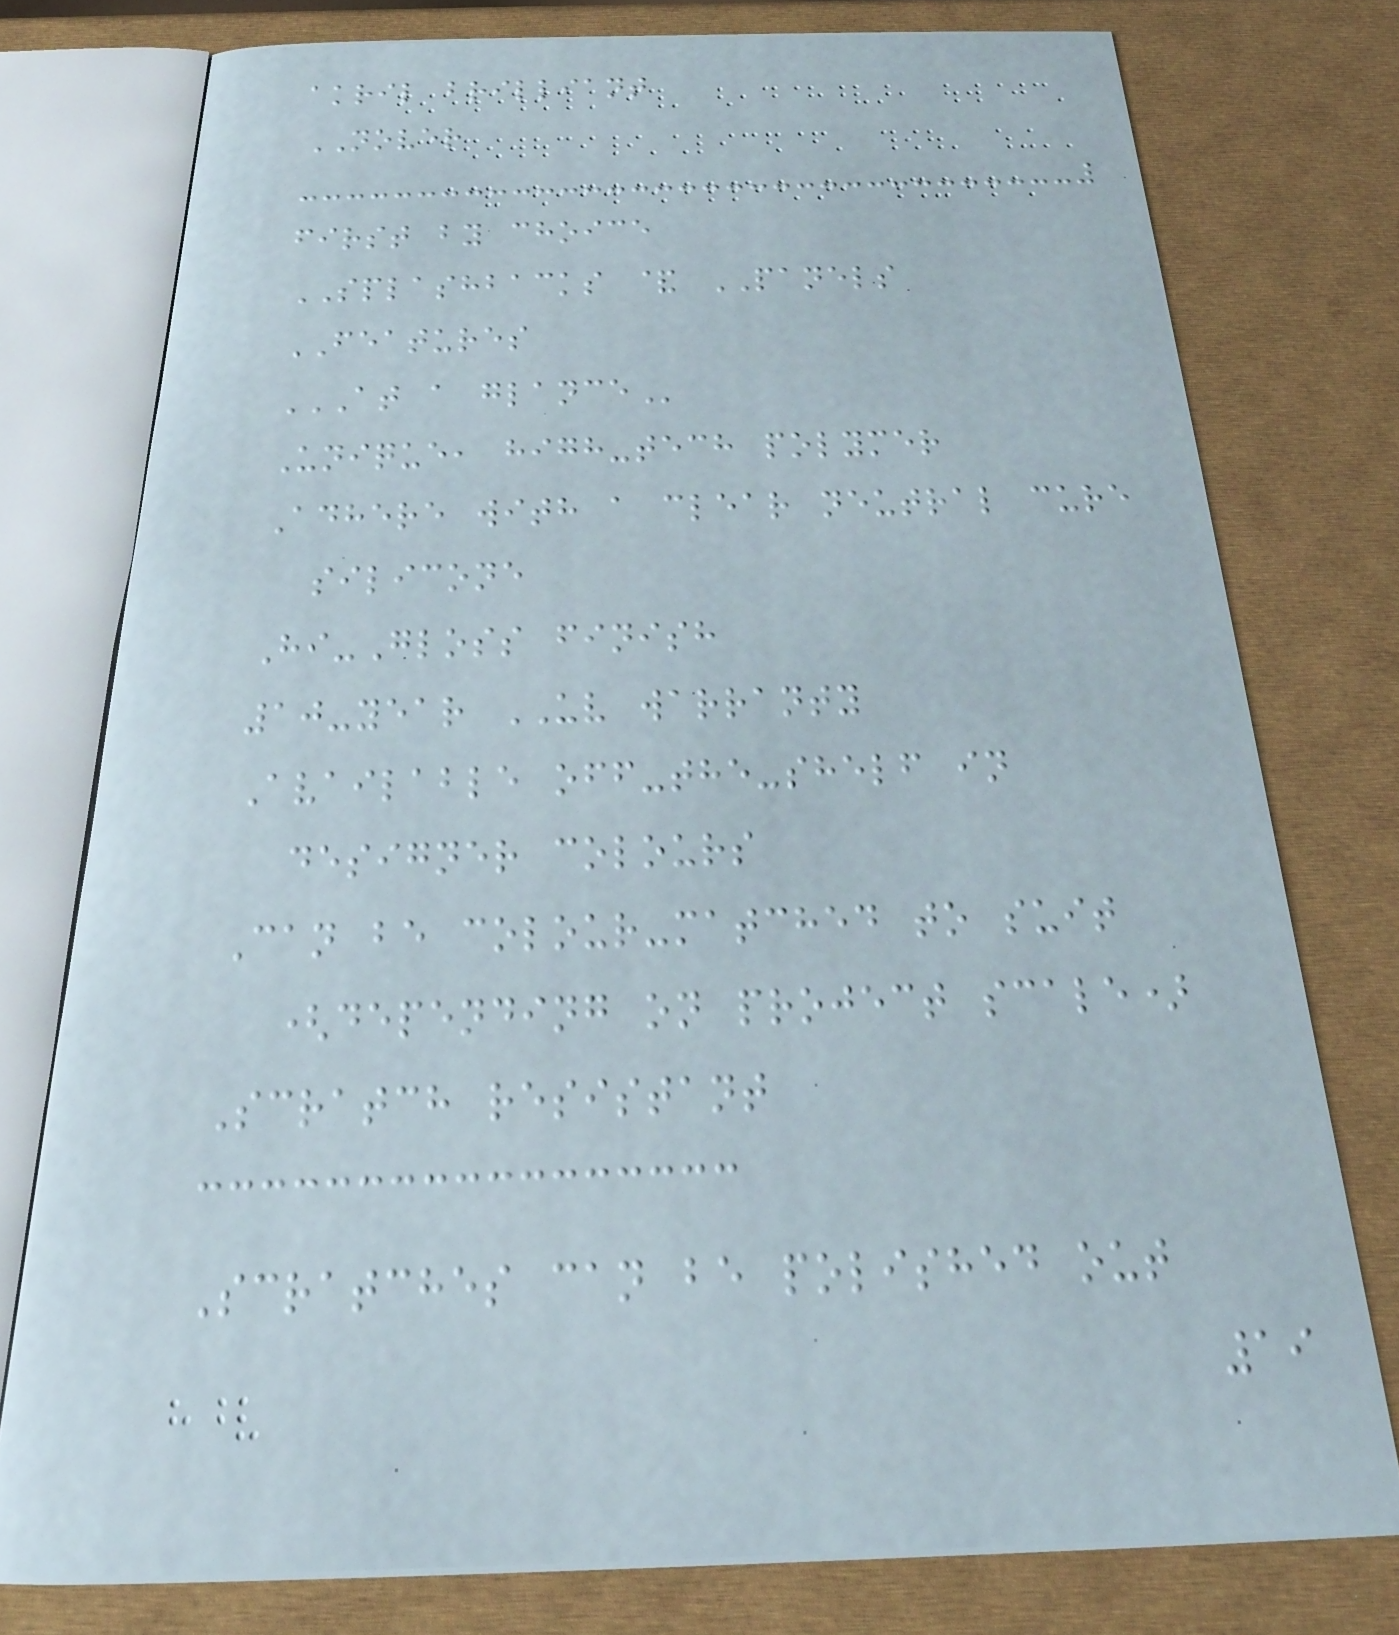akril brilliant
NOVER
first by choice
SPLASHBACKS & PANELS
FEATURES
AT A GLANCE
Unique, high-tech polymer
Adhere with a clear neutral cure
silicone
Hi-Gloss finish
10-year UV warranty
Available off-the-shelf in
designer colours
Can be colour-matched to suit
(depending on project scale)
Scratch resistant
Scratches can be polished out
19
